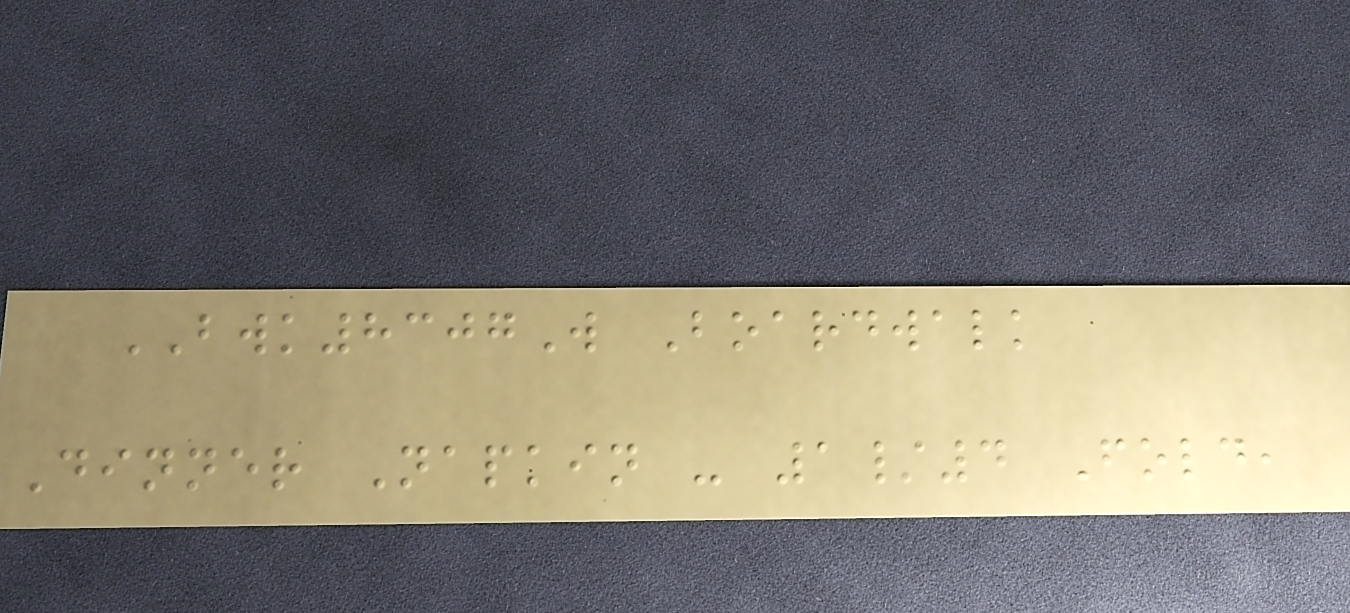BWK8307W Boardwalk
Dinner Napkin - 1/4 Fold,
